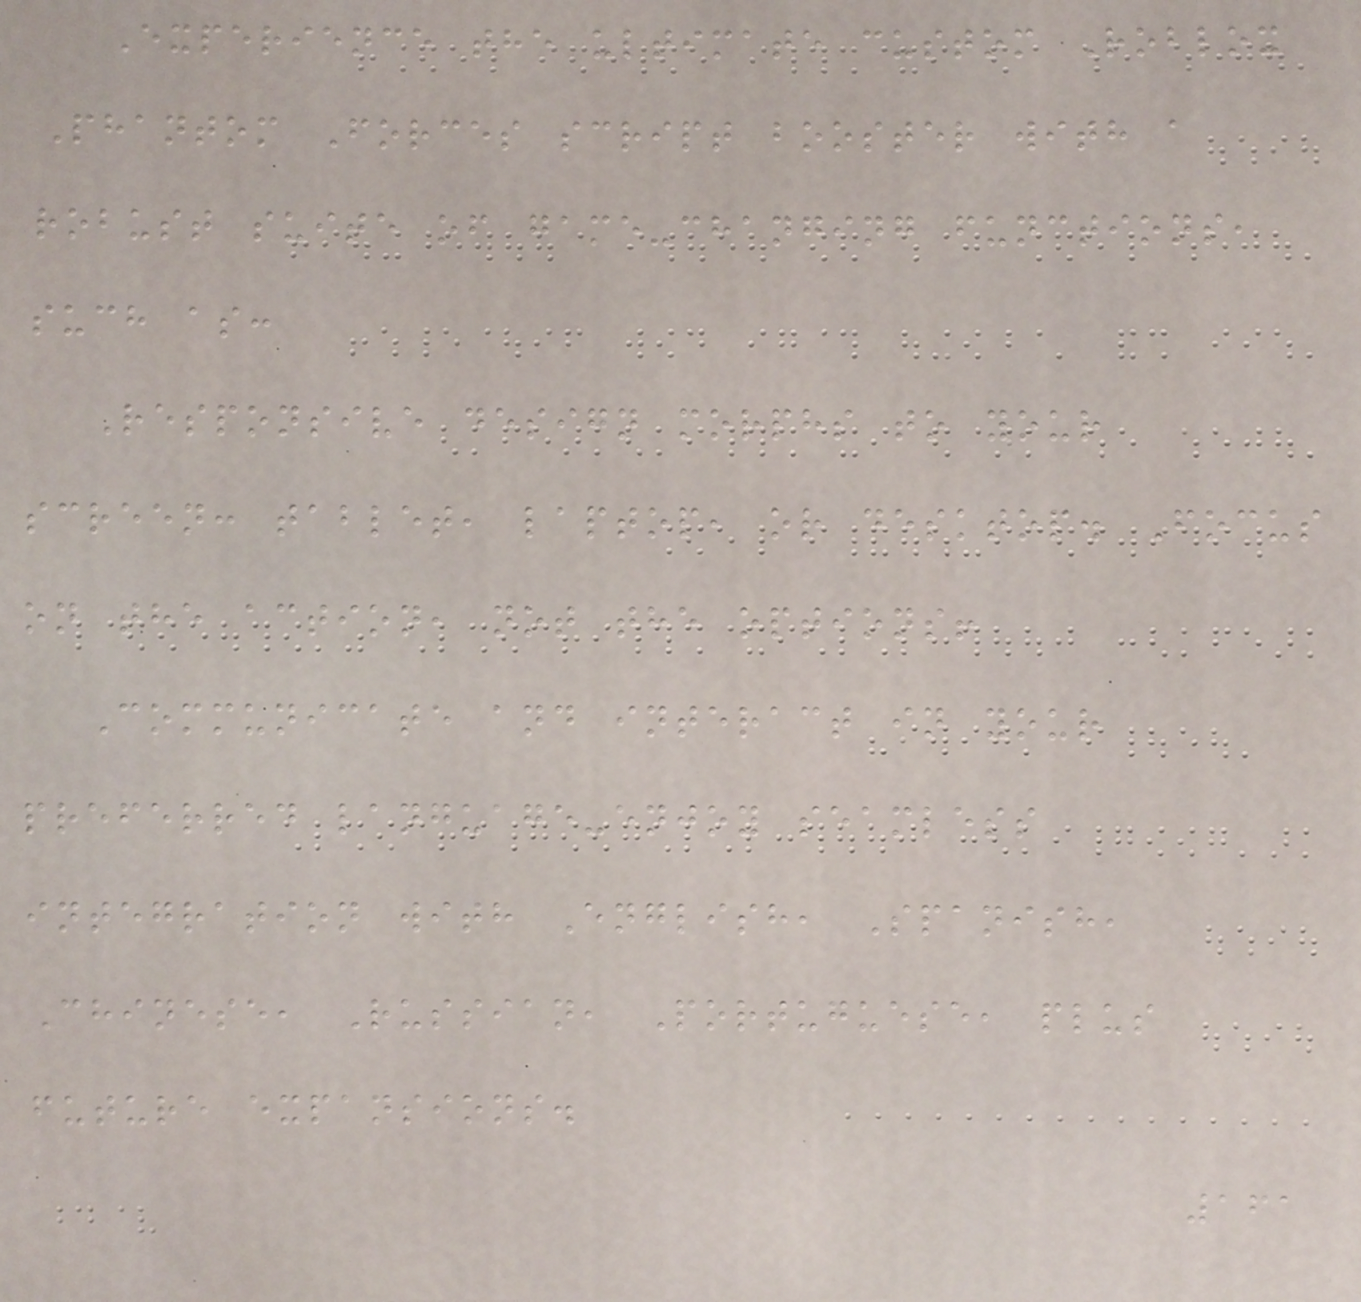Experience the ultimate custom Roblox
Phantom Forces script booster with a
robust suite of game-changing functions,
such as:
Responsive design morphs to your
screen: tablet, laptop, or desktop. Focus
on the action, not the options!
Communicate and interact in your
preferred language-enjoy seamless
integration with English, Spanish,
Chinese, Russian, Portuguese, plus
future expansions.
161
